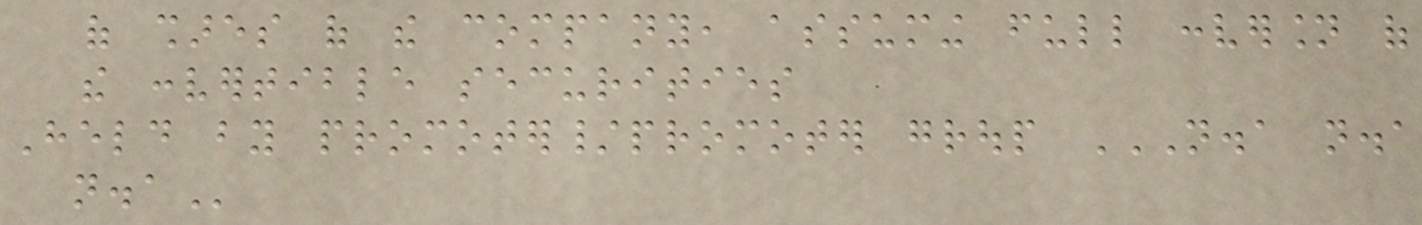of shares of the company, assuming full conversion of
the convertible securities
Held by promoter/promoter group N.A N.A
N.A
